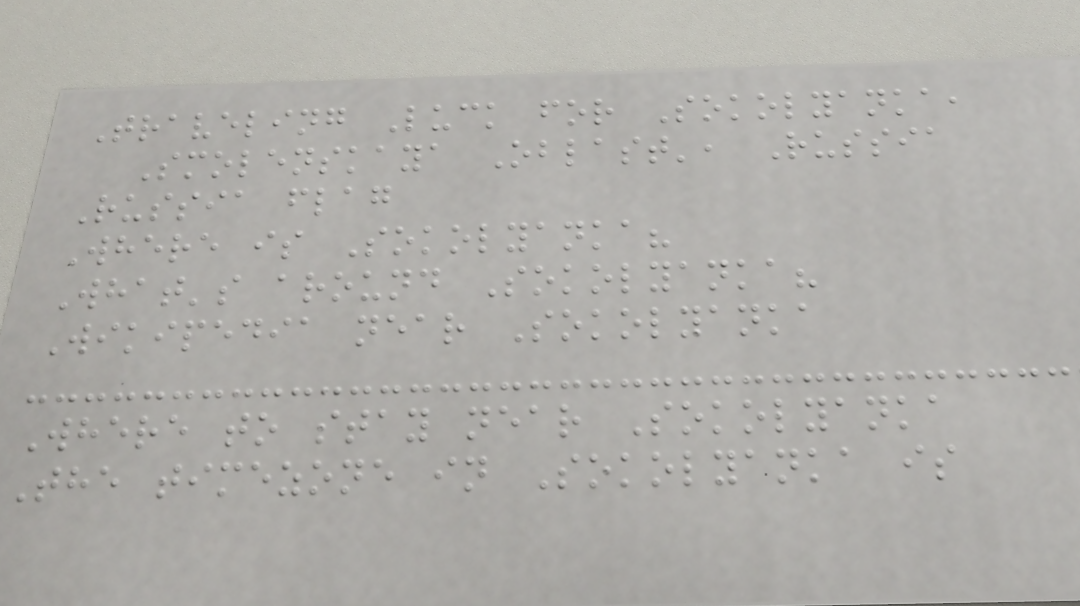Traveling Luck for Sokolyanka,
Smolenskaya Oblast', Russia
Russia flag
Where is Sokolyanka?
What's around Sokolyanka?
Wikipedia near Sokolyanka
Where to stay near Sokolyanka
The timezone in Sokolyanka is
